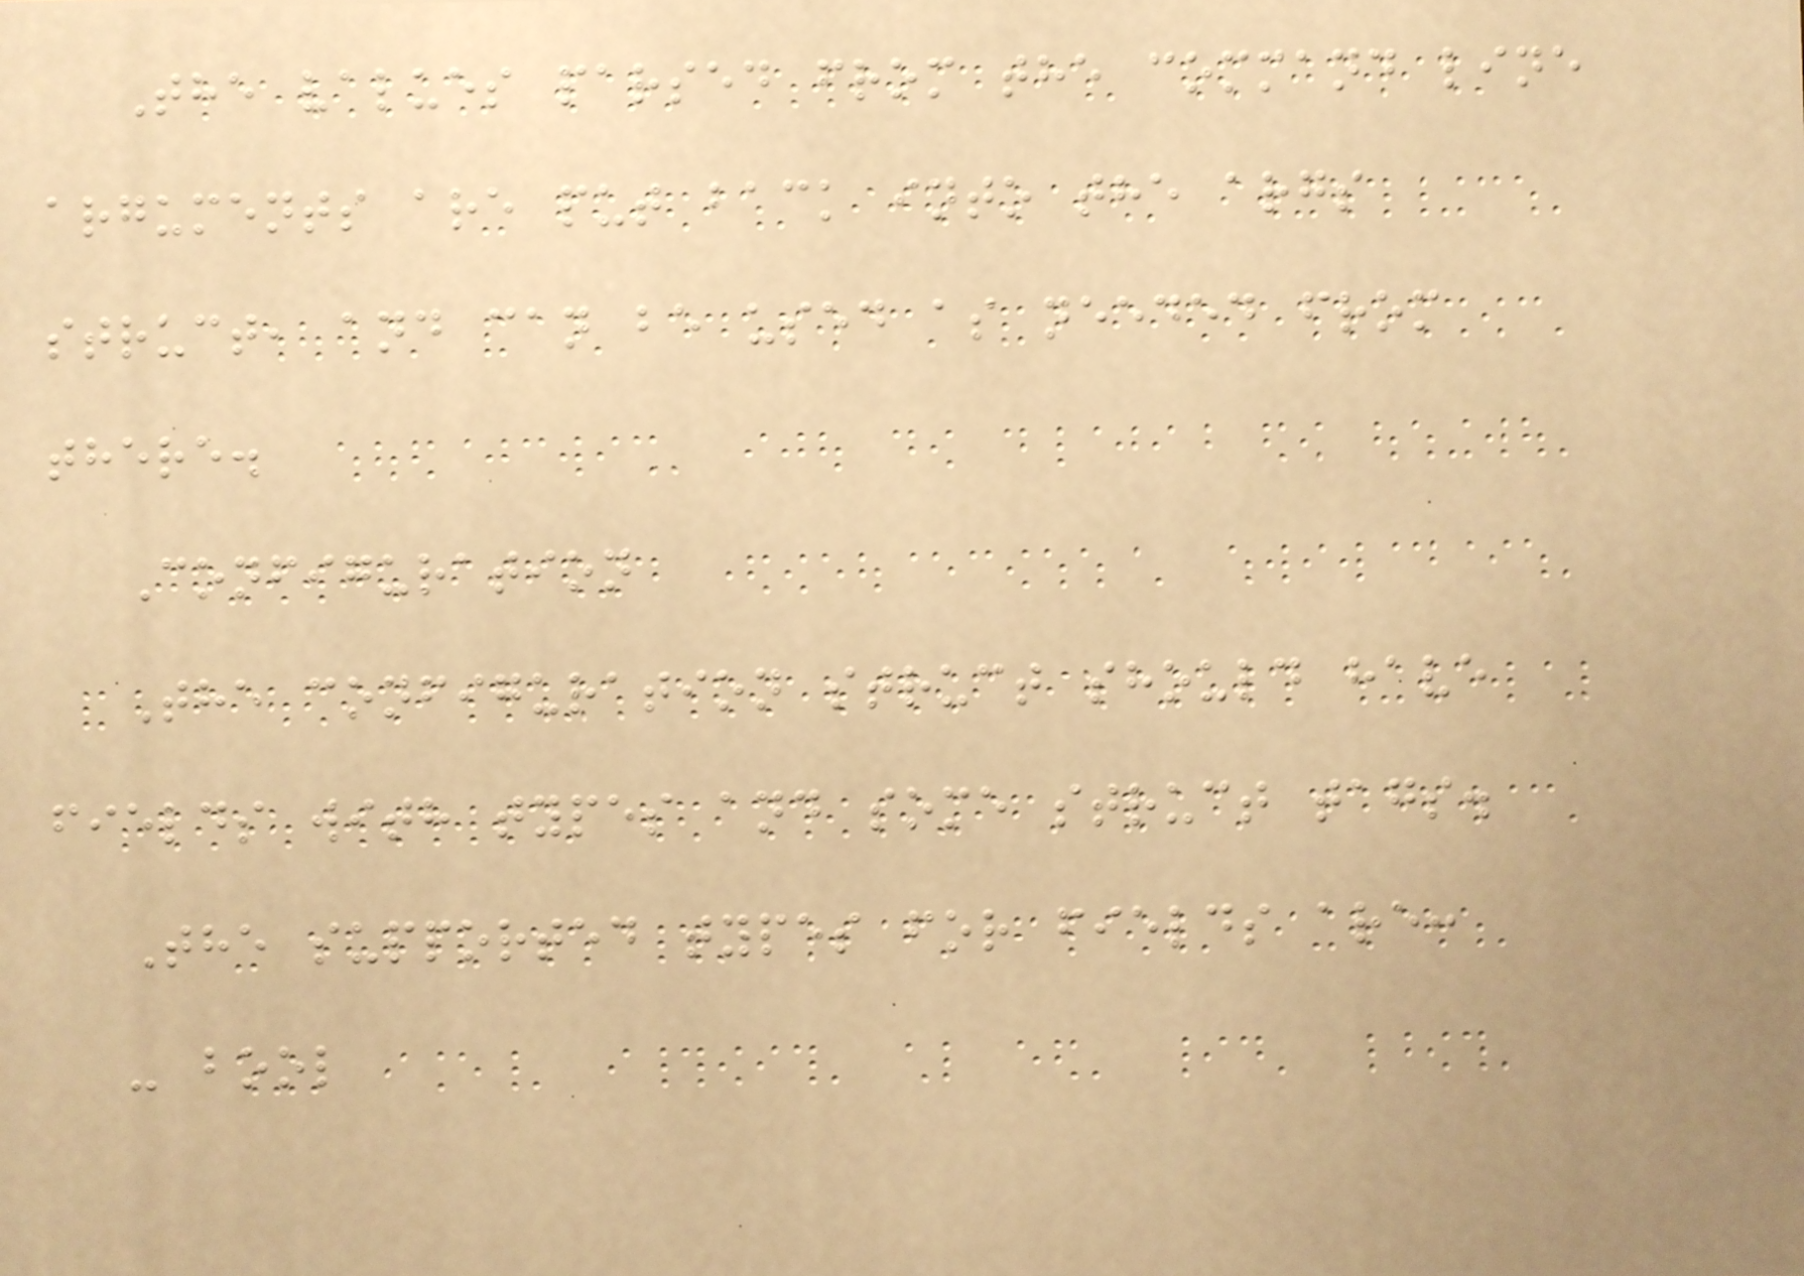The values parsed from the command line
arguments are put back into the args
struct, and can be used as needed from
there.
Configuration
The configuration struct should have
fields with types and some struct tags.
The supported types for fields are:
- bool
